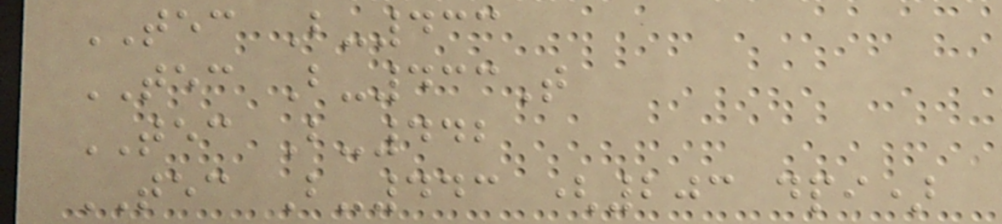TEC B-433
TEC B-433T
TEC B-442
TEC B-443 (203 dpi)
